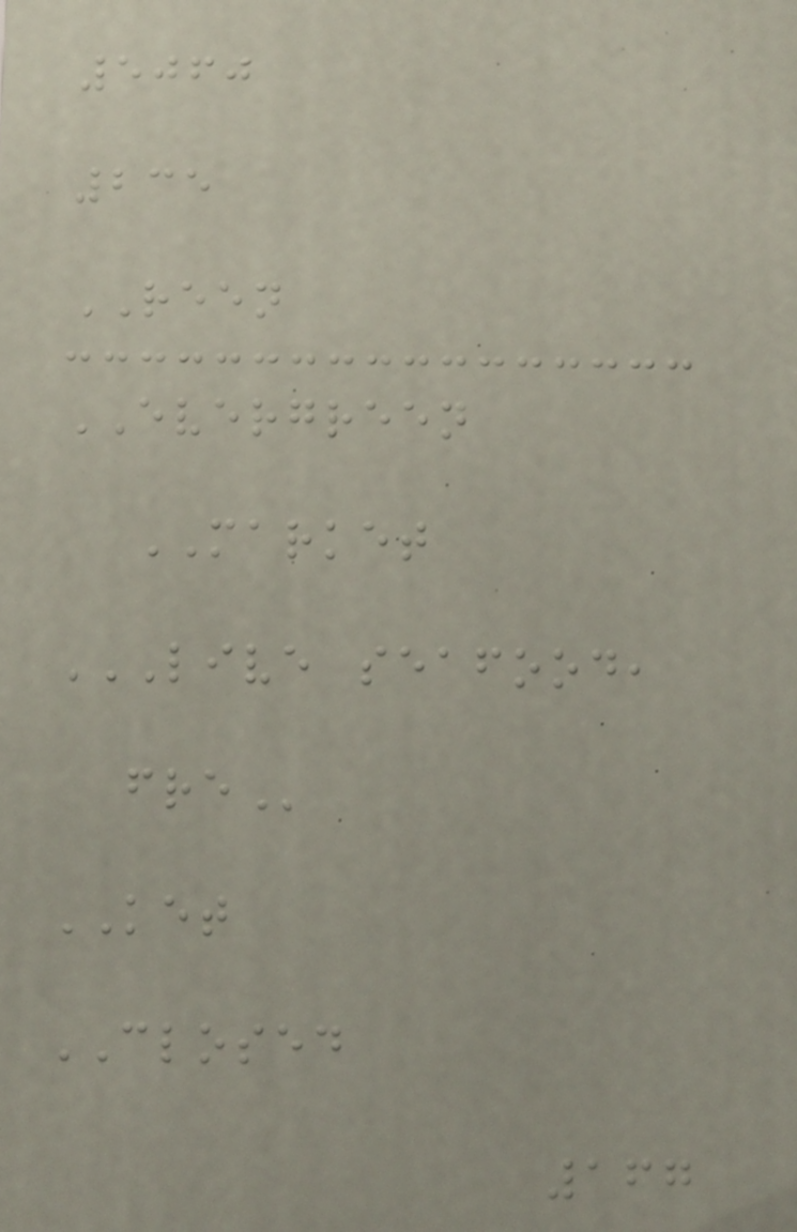5060
235
REEN
EVERGREEN
MARKET
LIVE SEAFOOD,
FRE
KET
CLOSED
167
